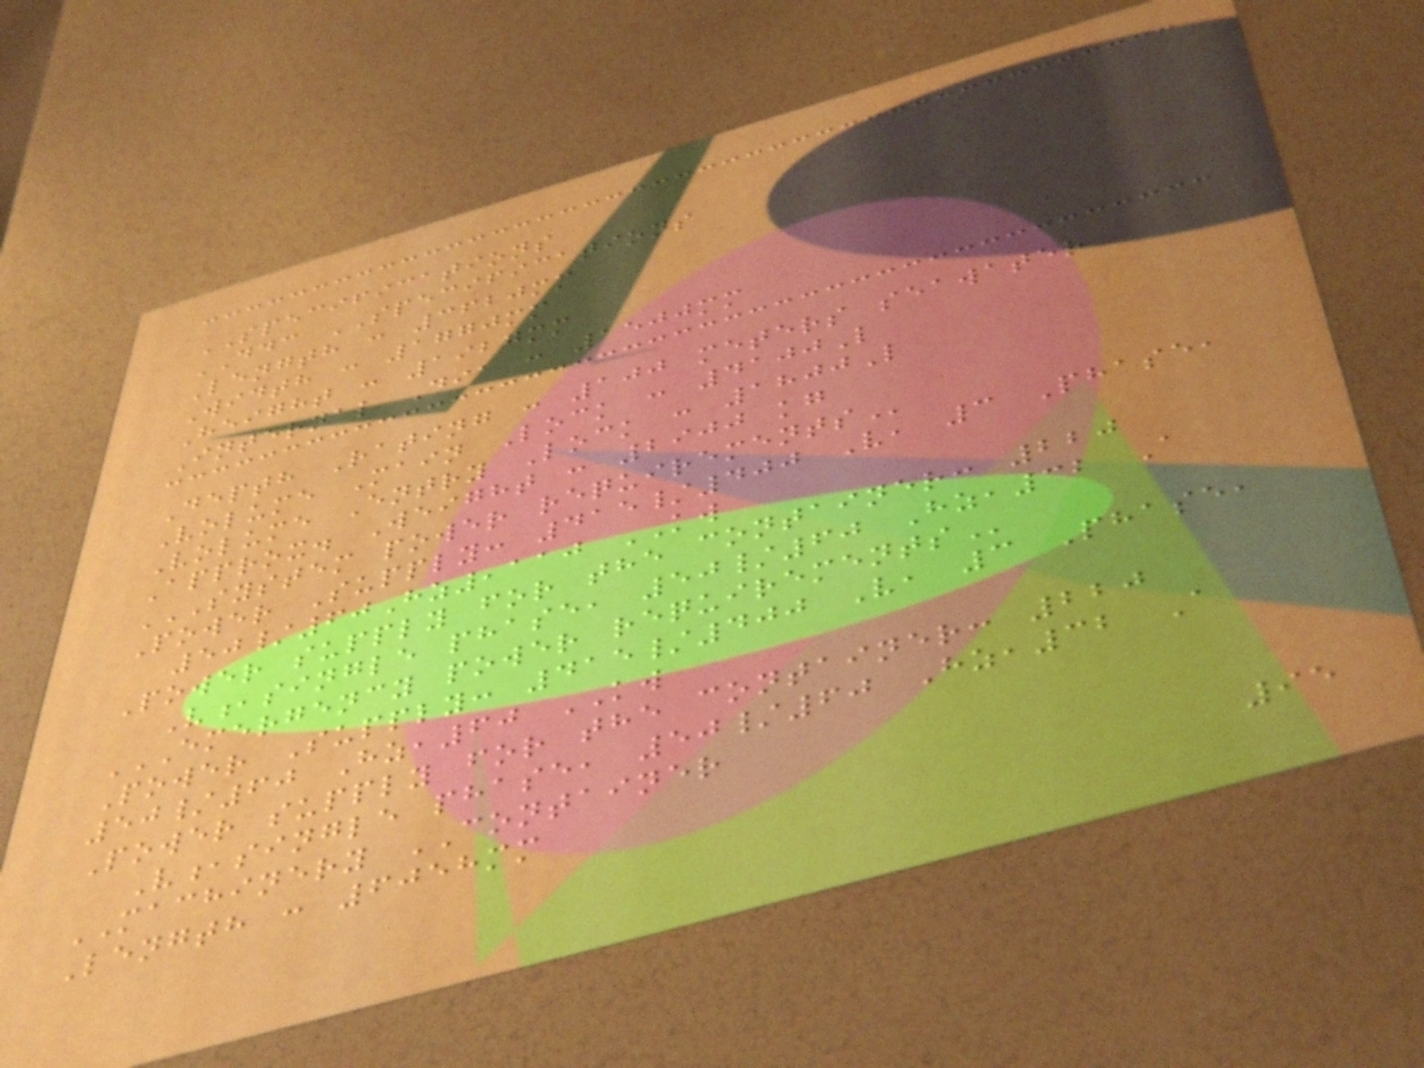SPECIFICATIONS
DDC SPECIFICATIONS
Length : 3620mm
Width : 1770mm
Height : 1927mm
Internal Dia : 1500mm
Depth Rating : 100 meters seawater
Volume Main Lock : 4100L
Volume Entry Lock : 1800L
Approx. Weight : 2900 kg
SYSTEM POWER REQUIREMENTS
Power Supply: 415/400 V, 3 Phase,
50/60Hz,110 KW
Power supply for the container: 220
V,single phase, 50/60 Hz,32 A
EMERGENCY POWER REQUIREMENTS
Power Supply: 415/400 V, 3 Phase,
50/60 Hz,60 KW
Power supply for the container: 220
V,single phase, 50/60 Hz,32 A
MACHINERY CONTAINER
Length : 6058mm
95
